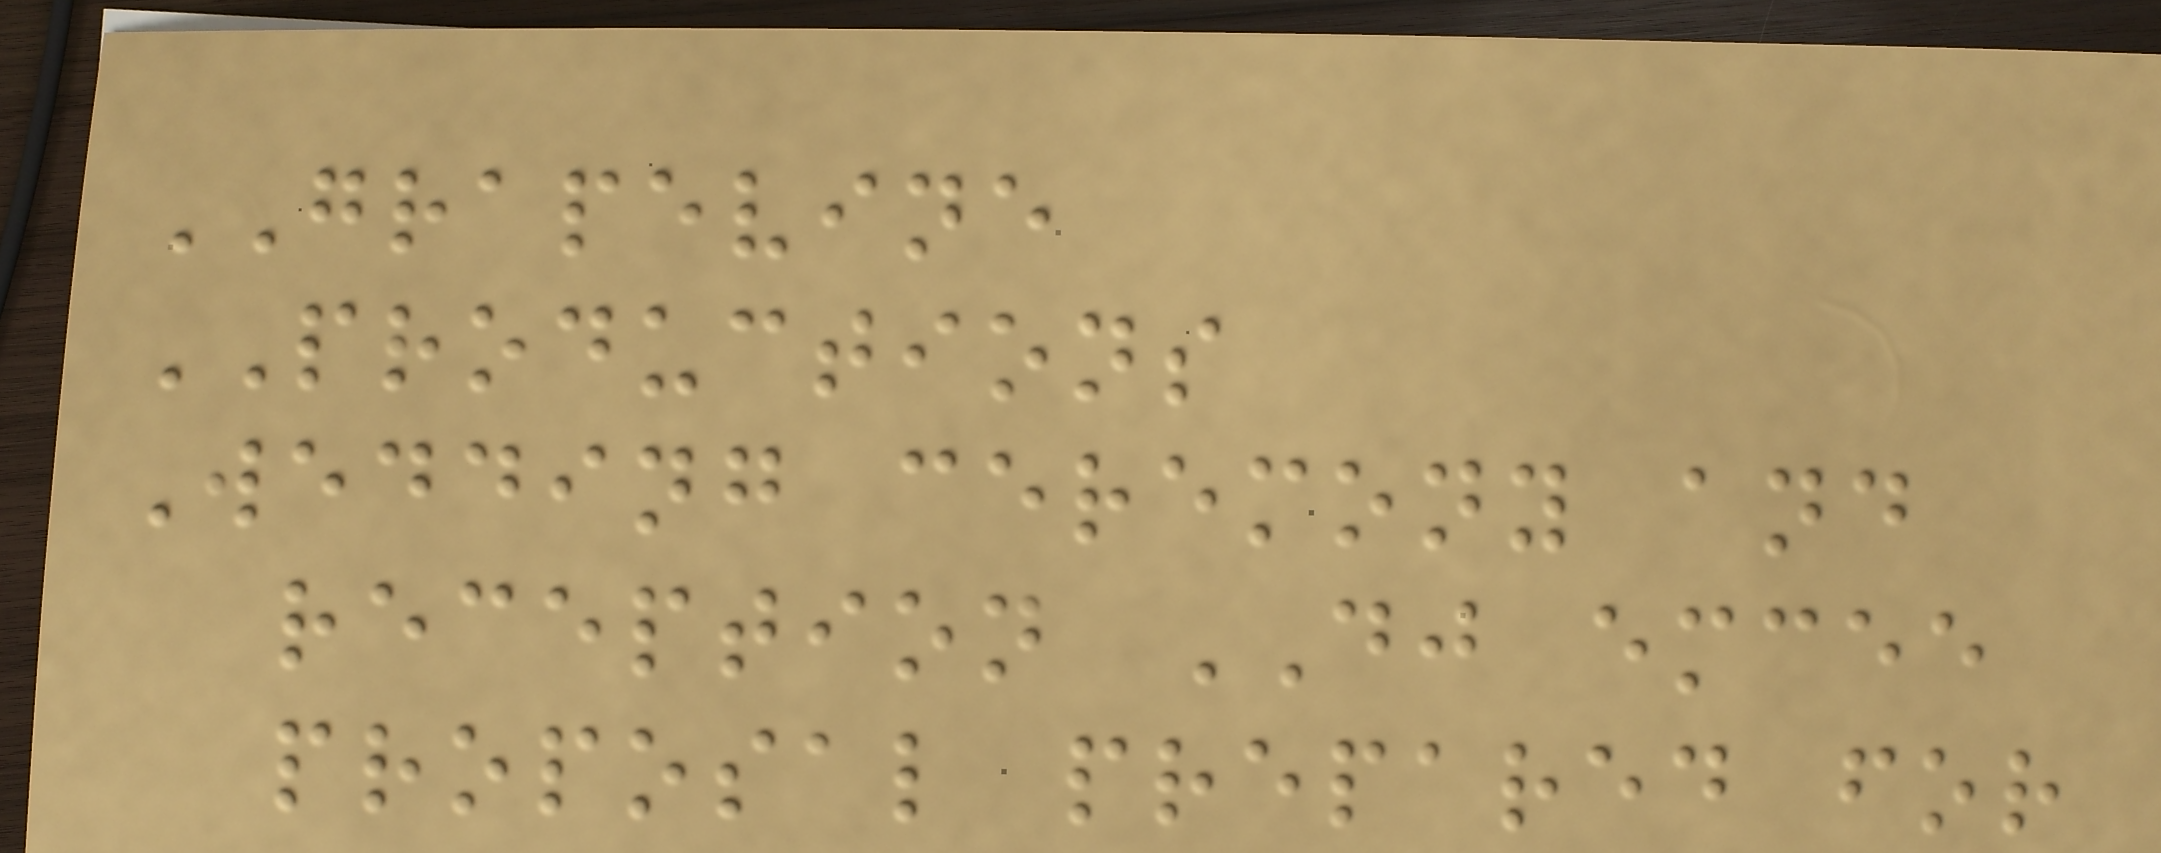GRAPEVINE
PRODUCTIONS
Wedding ceremony and
reception DJ emcee
proposal prepared for
